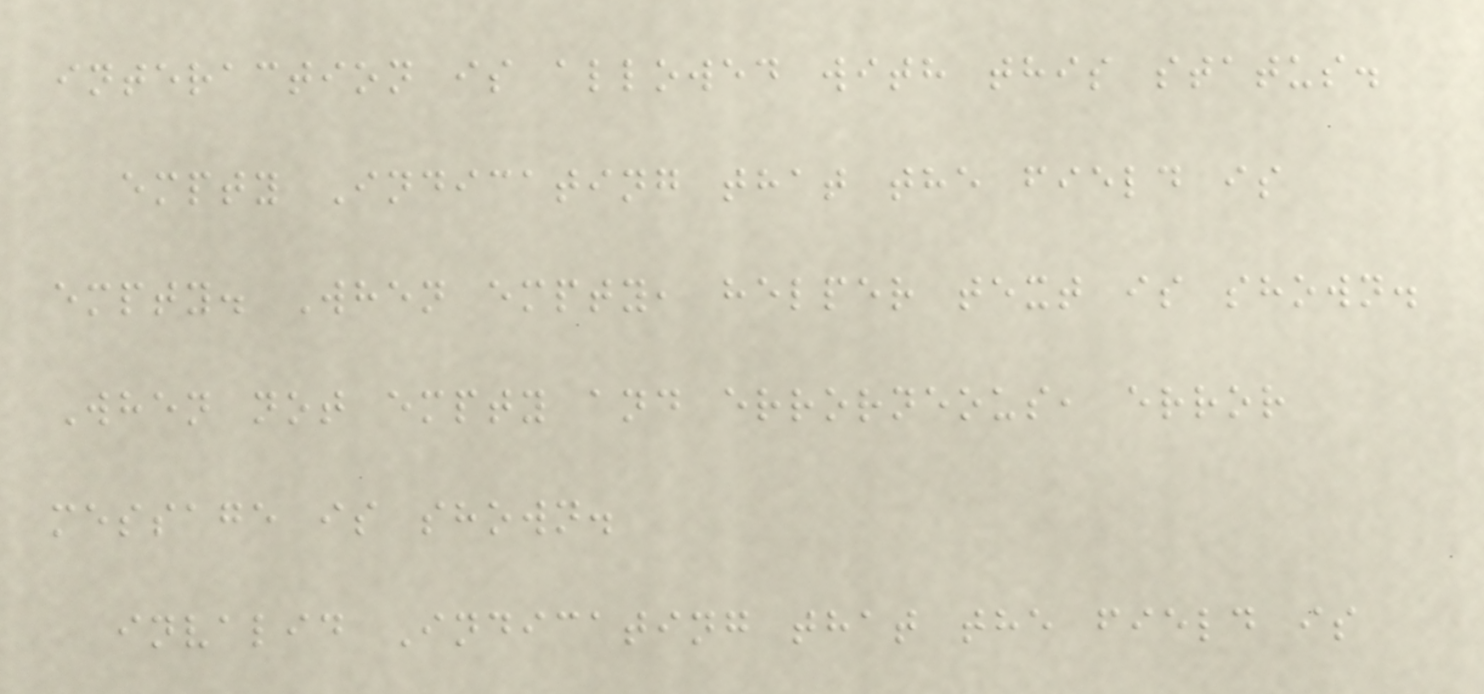interaction is allowed with this status.
empty Indicating that the field is
empty. When empty, helper text is shown.
When not empty and errorneous, error
message is shown.
invalid Indicating that the field is
